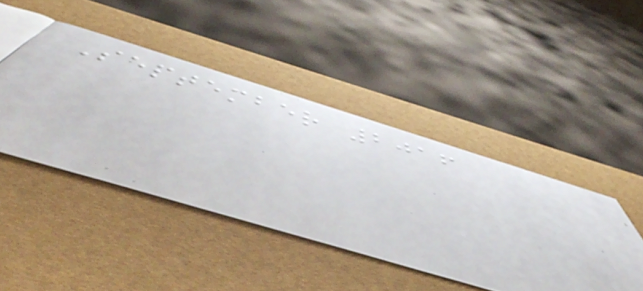September 2016
